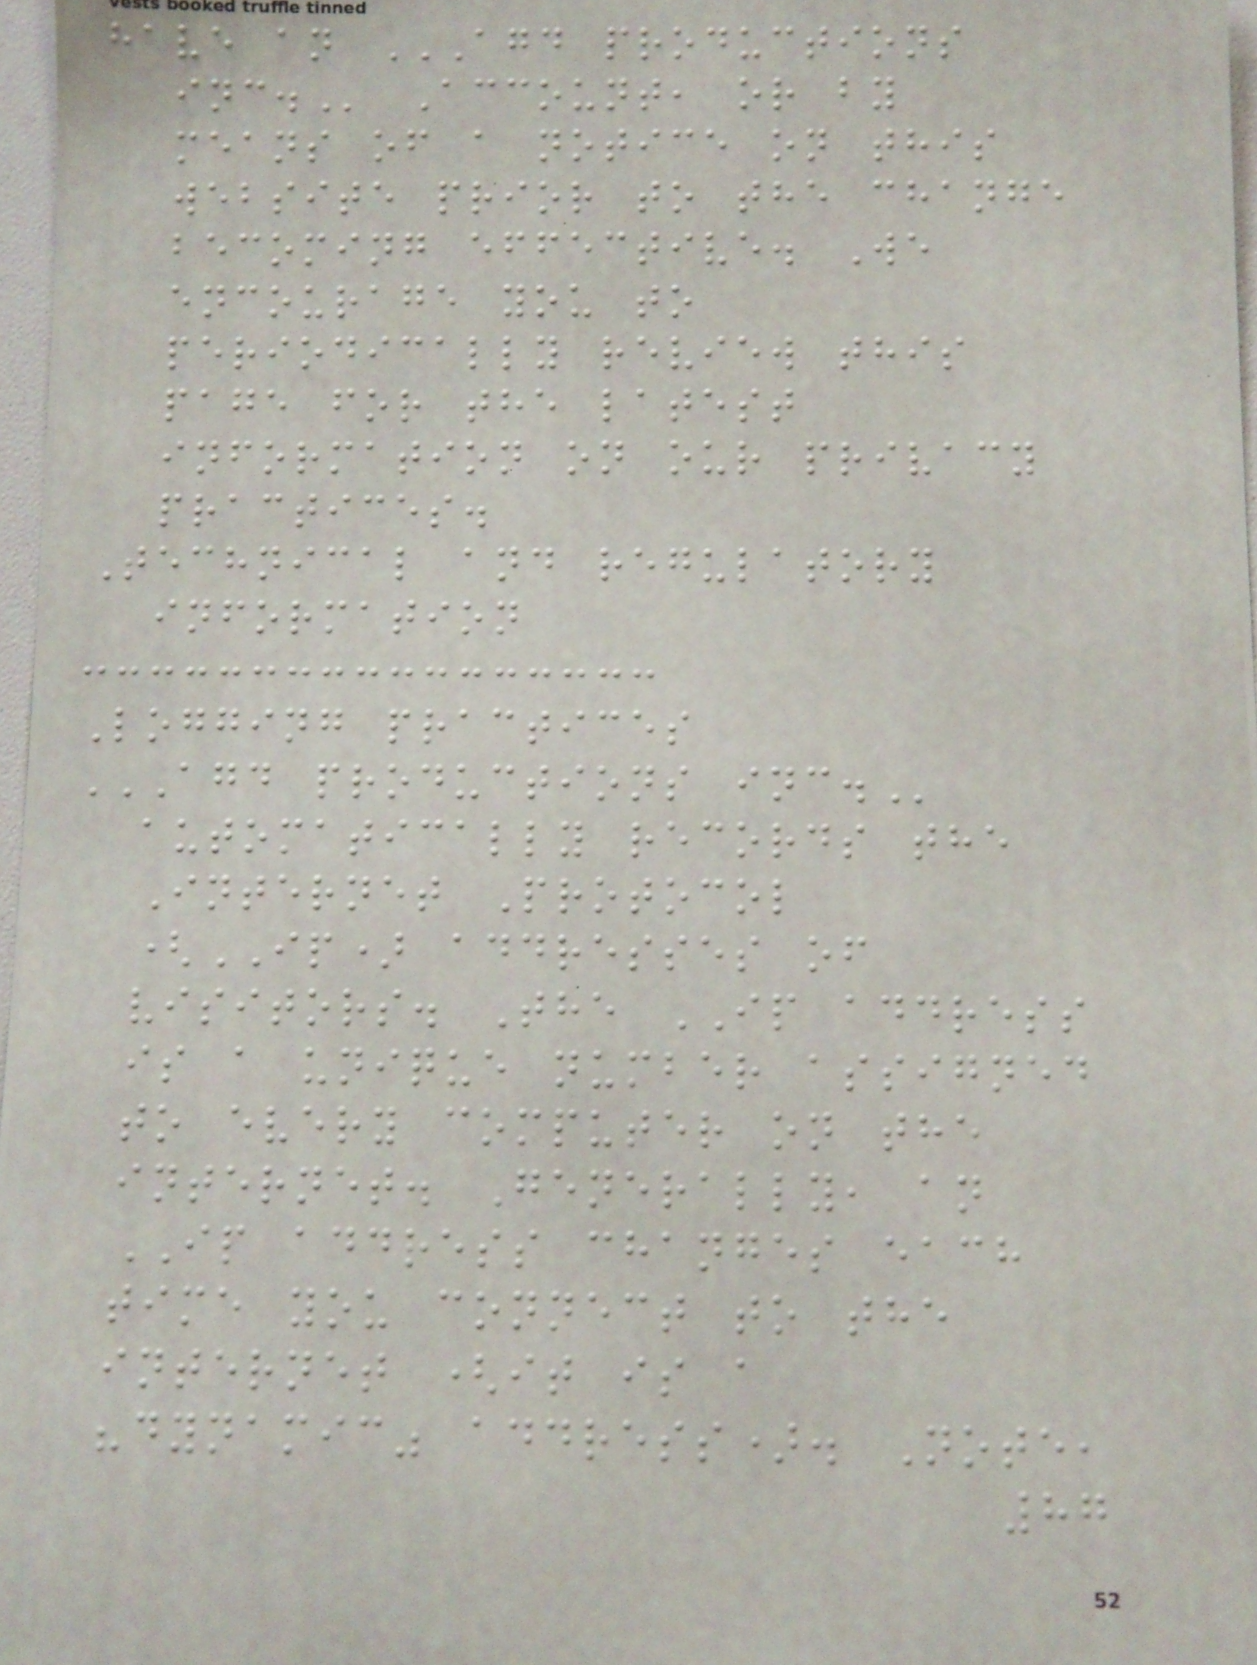have an AGD PRODUCTIONS
INC. Account, or by
means of a notice on this
website prior to the change
becoming effective. We
encourage you to
periodically review this
page for the latest
information on our privacy
practices.
Technical and regulatory
information
Logging practices
AGD PRODUCTIONS INC.
automatically records the
Internet Protocol
(IP) addresses of
visitors. The IP address
is a unique number assigned
to every computer on the
internet. Generally, an
IP address changes each
time you connect to the
internet (it is a
"dynamic" address). Note,
87
